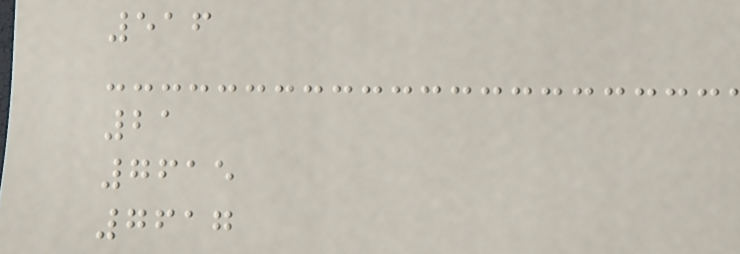516
21
7615
7617
